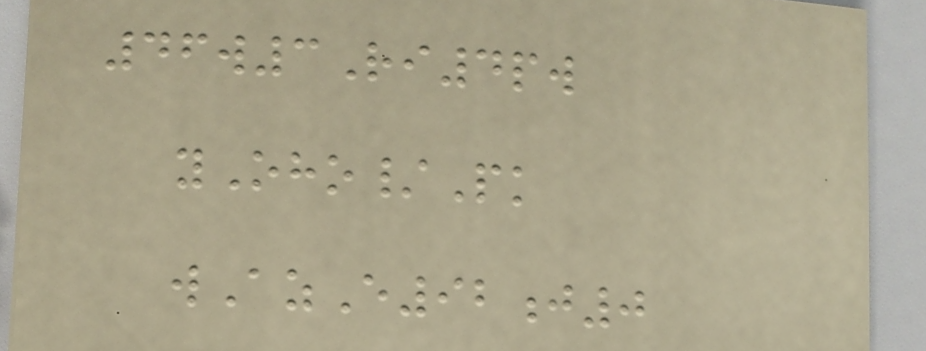46w3Ri4pw
yOho/Pk
wAzE92j0
